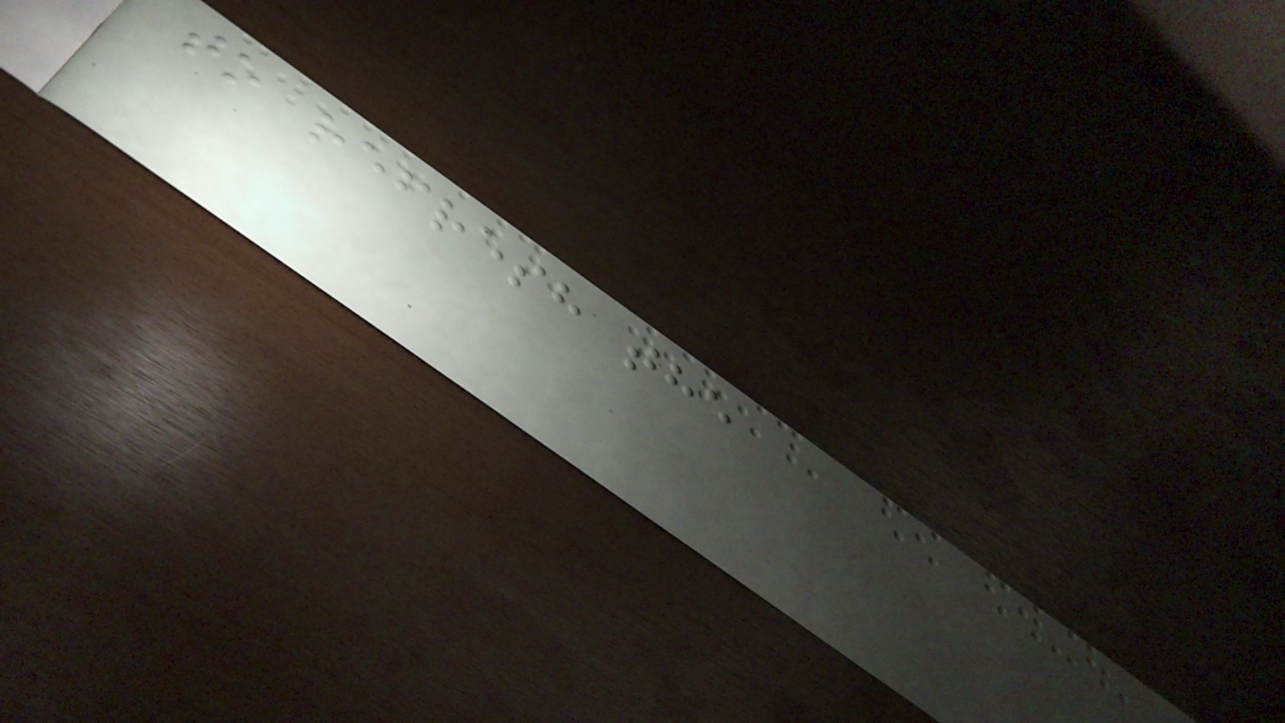to refresh the
